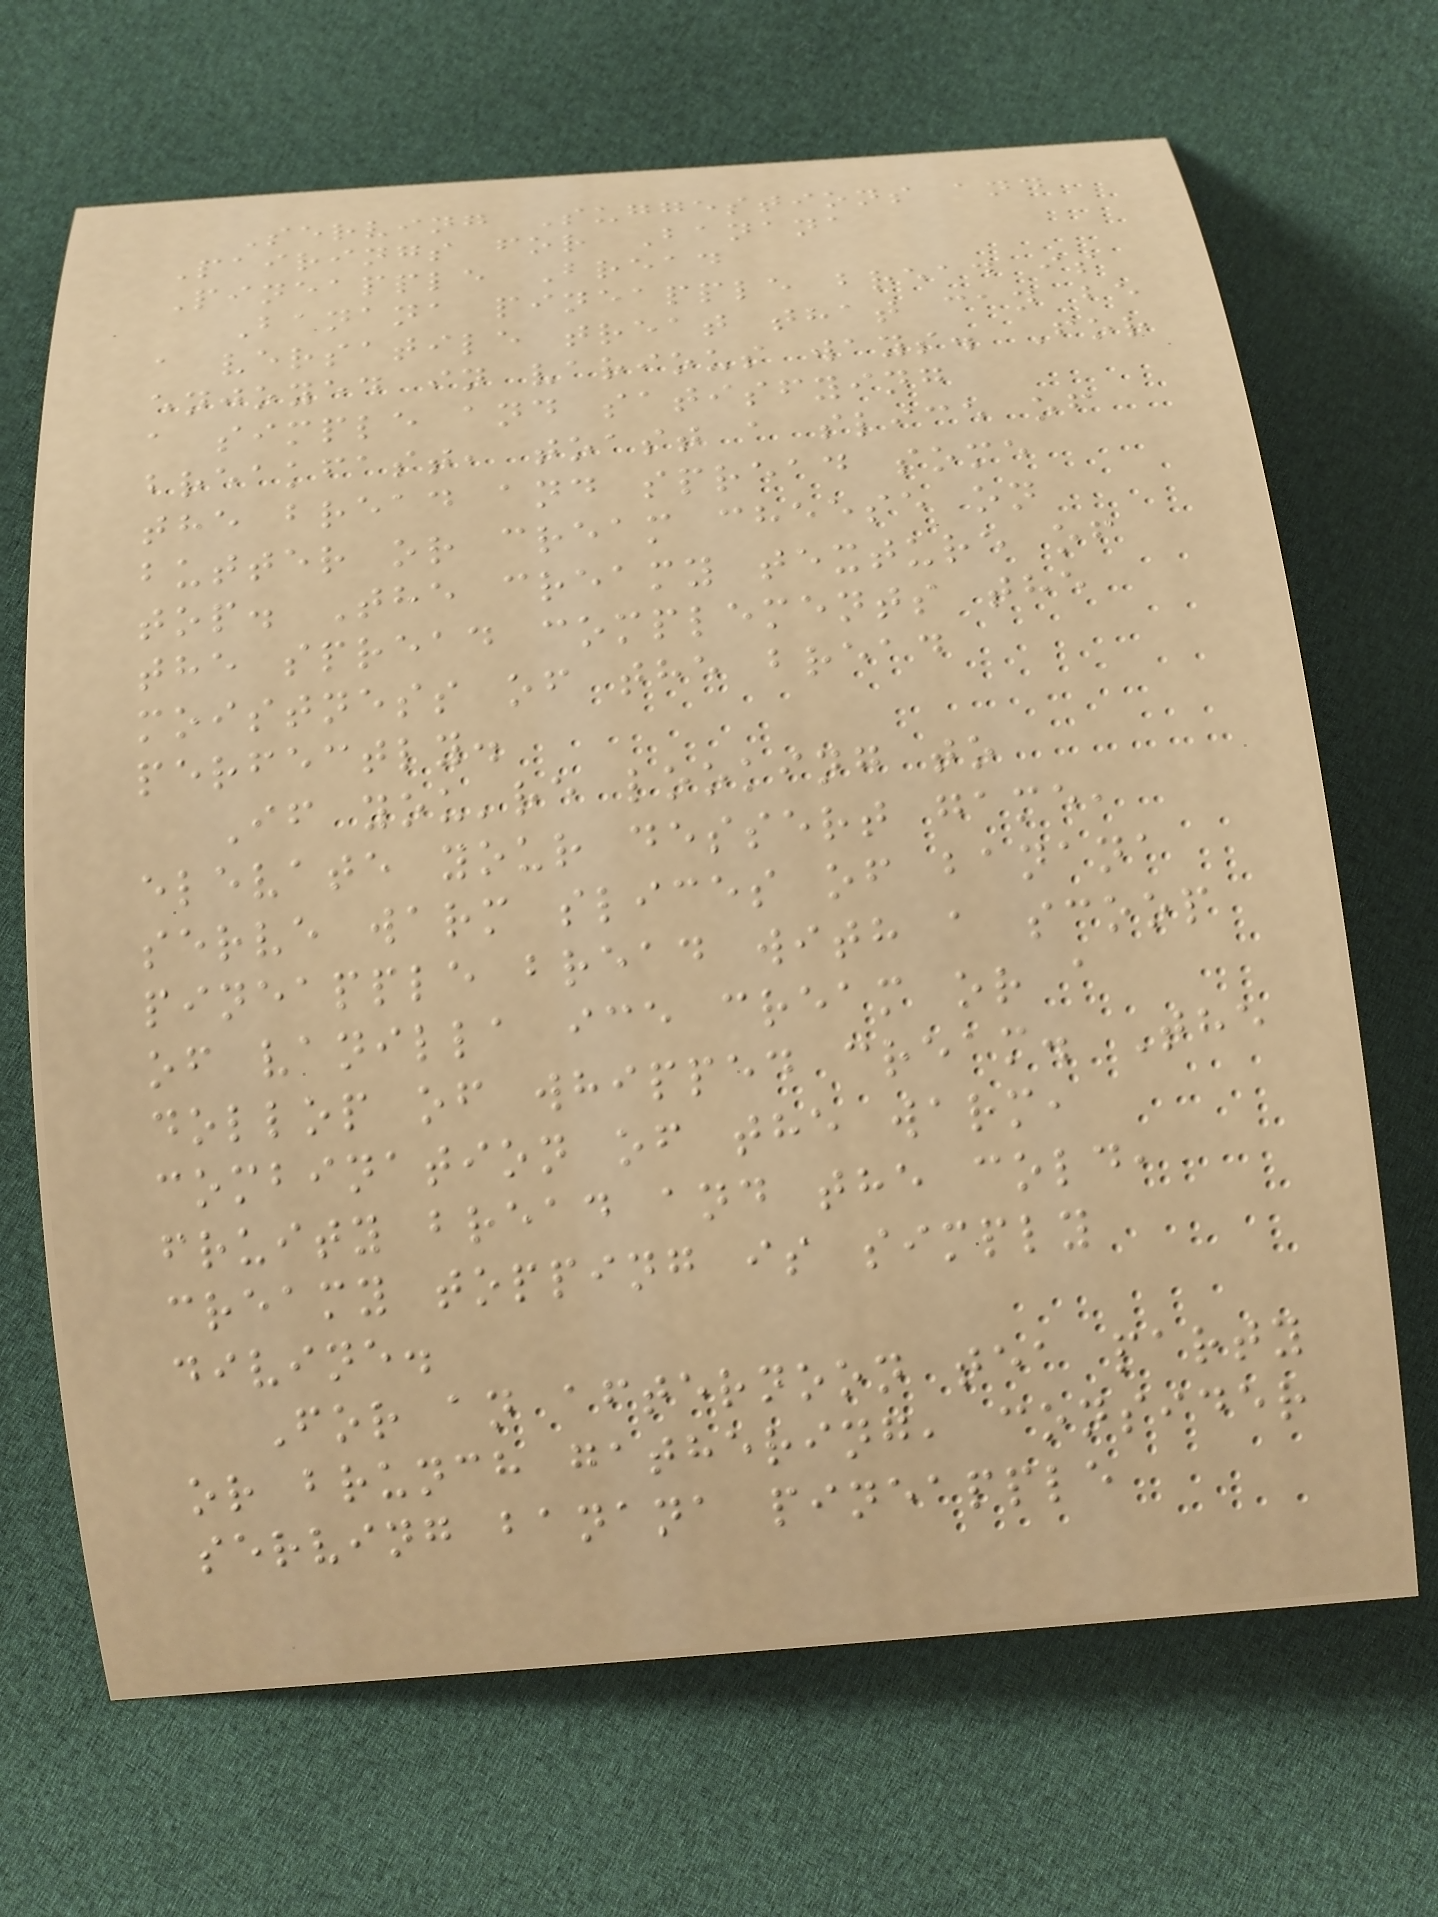Serving Suggestions and
Pairings for Banana
Pineapple Bread
Banana pineapple bread is
a versatile treat that can be
enjoyed in various ways. For
a simple and satisfying
breakfast, toast a slice of
the bread and spread some
butter or cream cheese on
top. The creamy texture of
the spread complements the
moistness of the bread
perfectly.
If you're looking to
elevate your dessert game,
serve warm slices of banana
pineapple bread with a scoop
of vanilla ice cream or a
dollop of whipped cream. The
combination of the warm,
fruity bread and the cold,
creamy topping is simply
divine.
For an afternoon tea party
or brunch gathering, consider
serving banana pineapple
